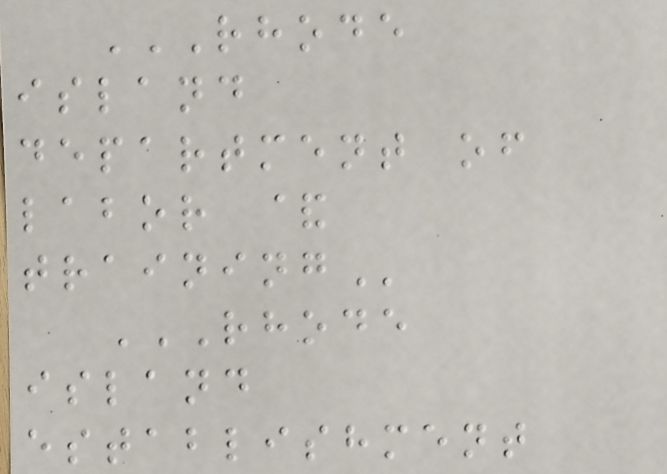RHODE
ISLAND
DEPARTMENT OF
LABOR &
TRAINING
RHODE
ISLAND
ESTABLISHMENT
